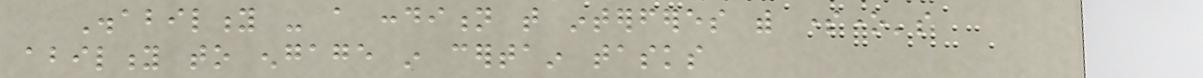Disability - a condition that interferes with someone's
ability to engage in certain tasks
